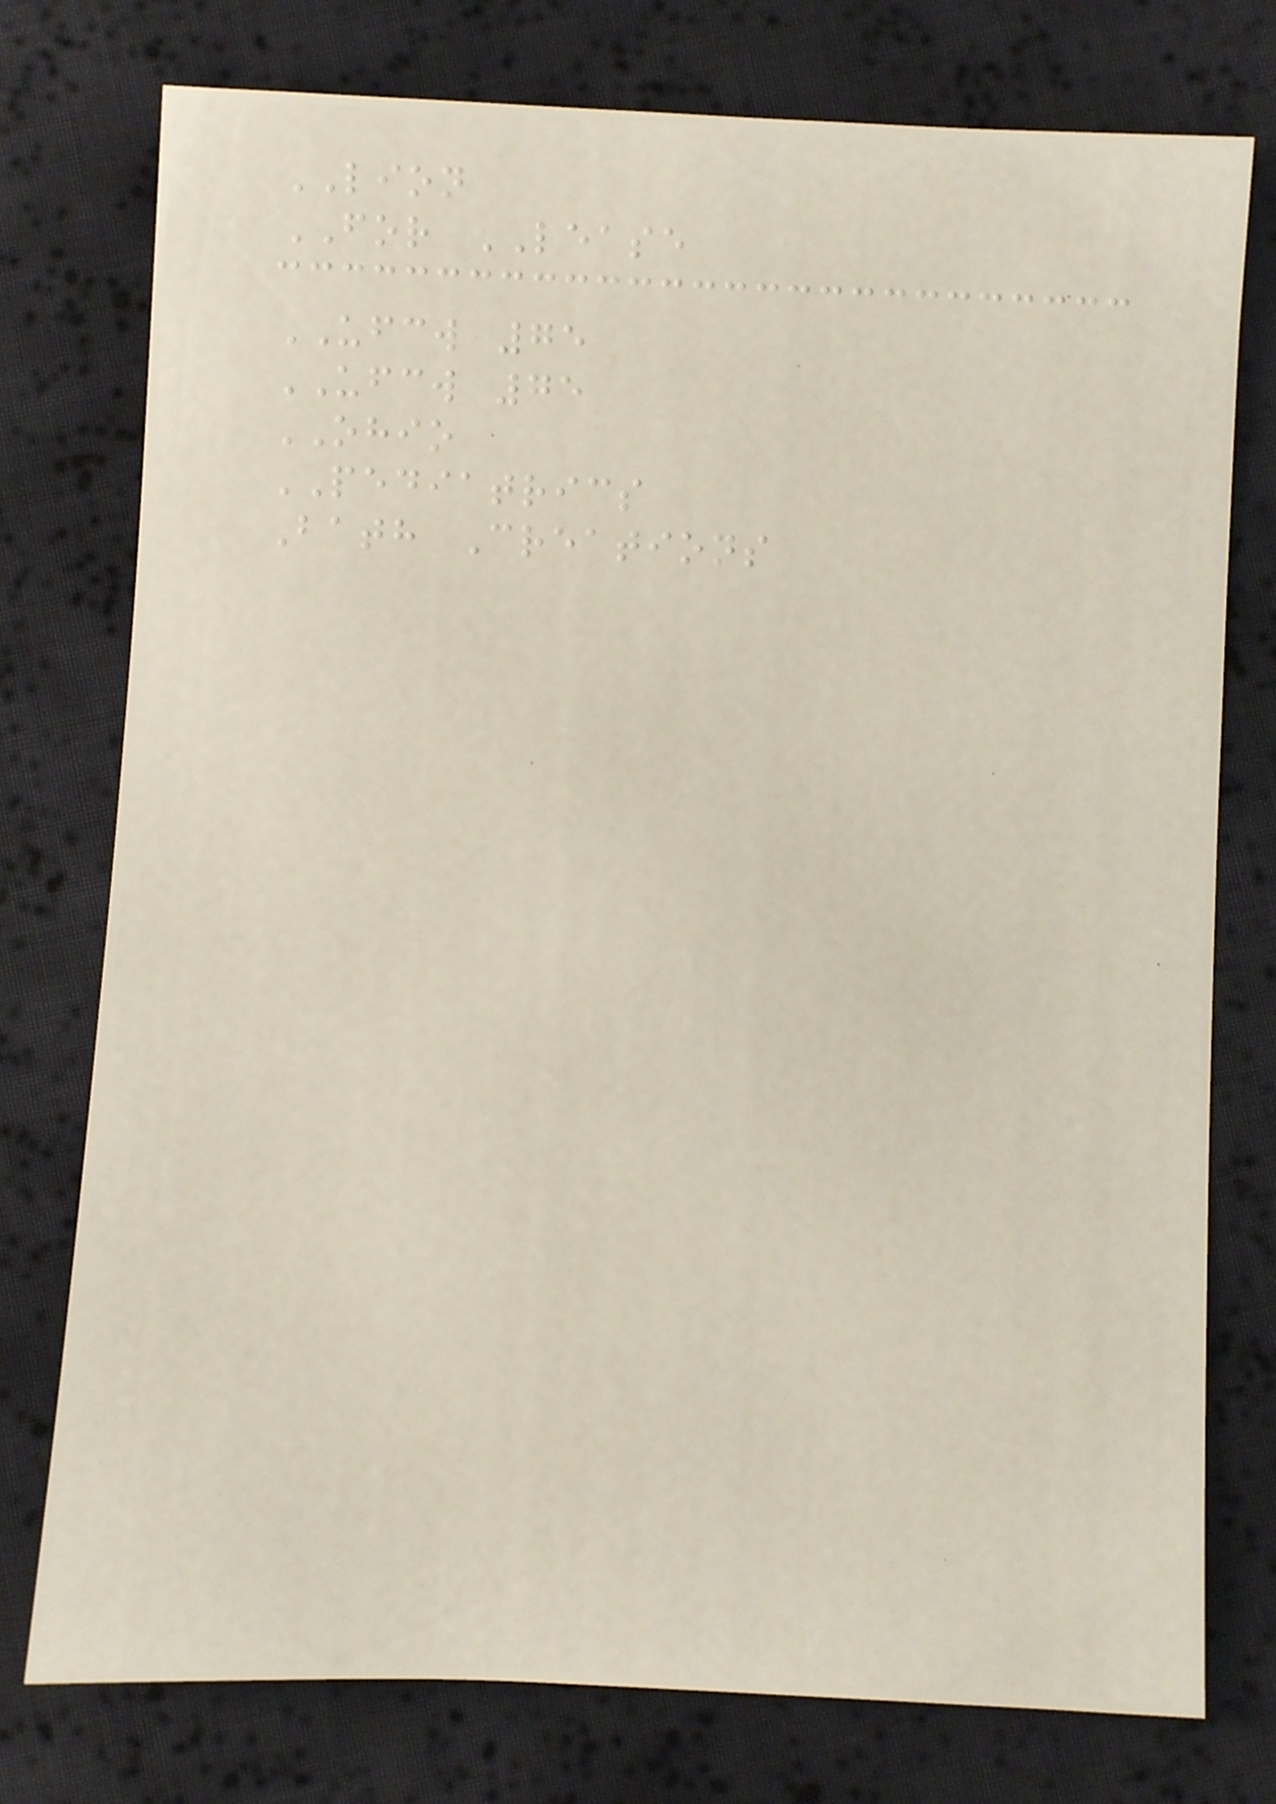LION
FOR LEASE
UFCW 75
UFCW 75
OHIO
PEDIATRICS
Bath Creations
